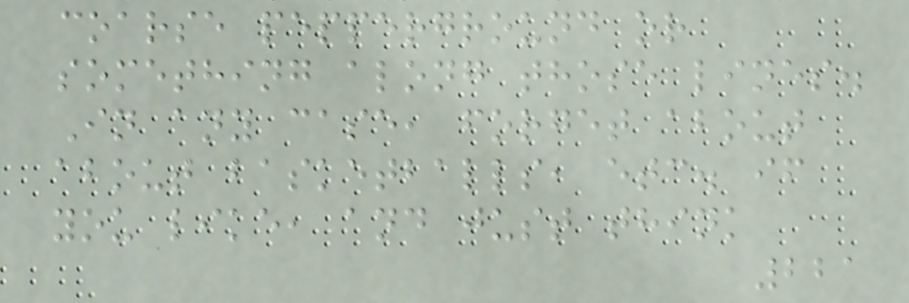coarse pepperground or
something along those lines.
In any case, forget about
about basketballs, etc. if
you like, and just think
221
